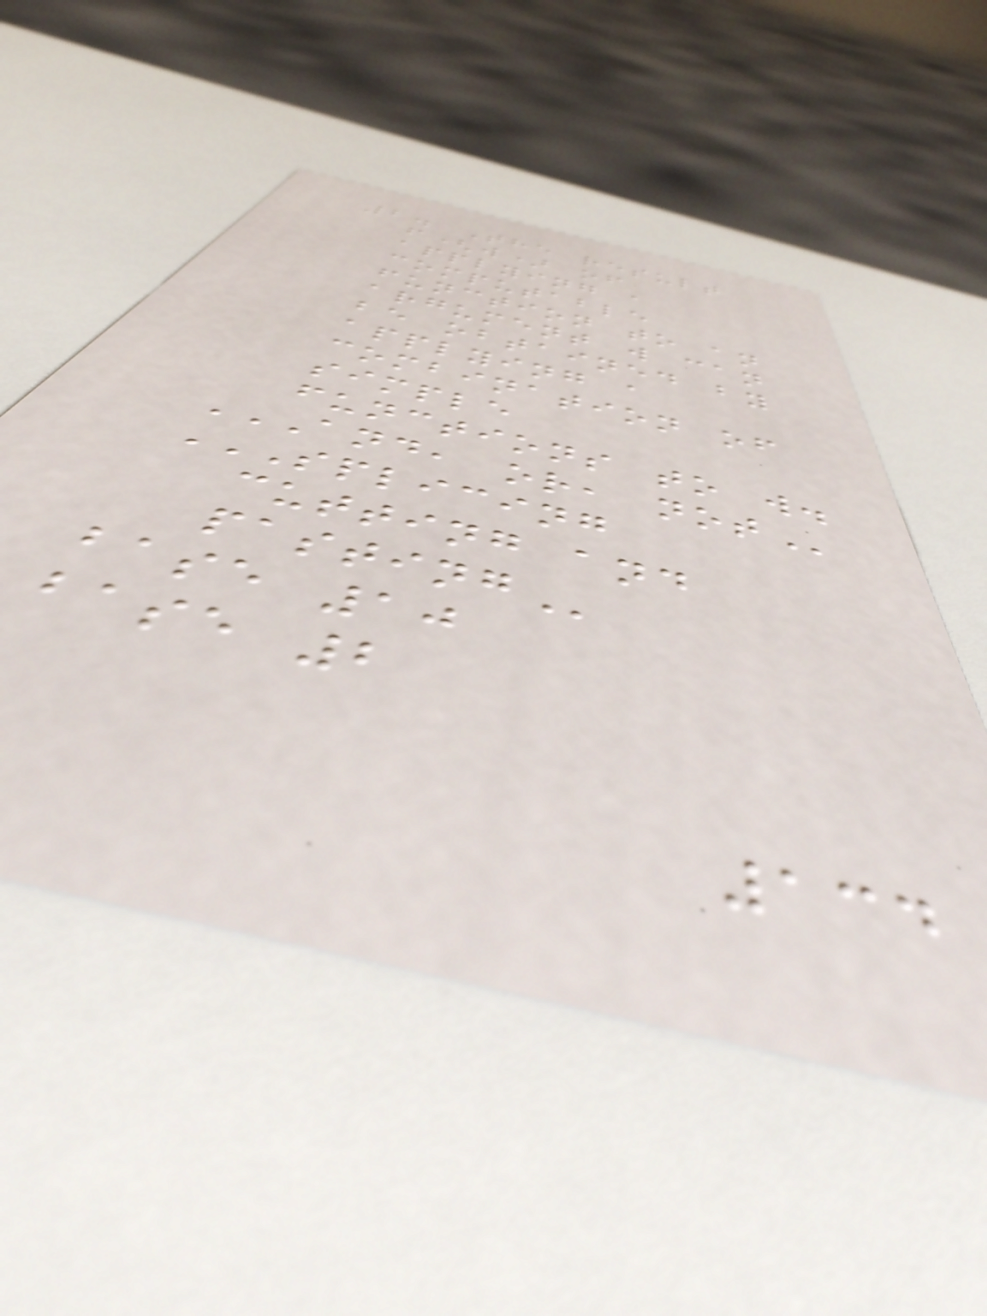2. The result
f(w) of
applying a
computable
function to an
argument w can
be obtained by
applying a
combination of
simple
functions to w.
AND, OR, NOT
SPLICING
CUTTING AND
PASTING
base 10
base 2
134
